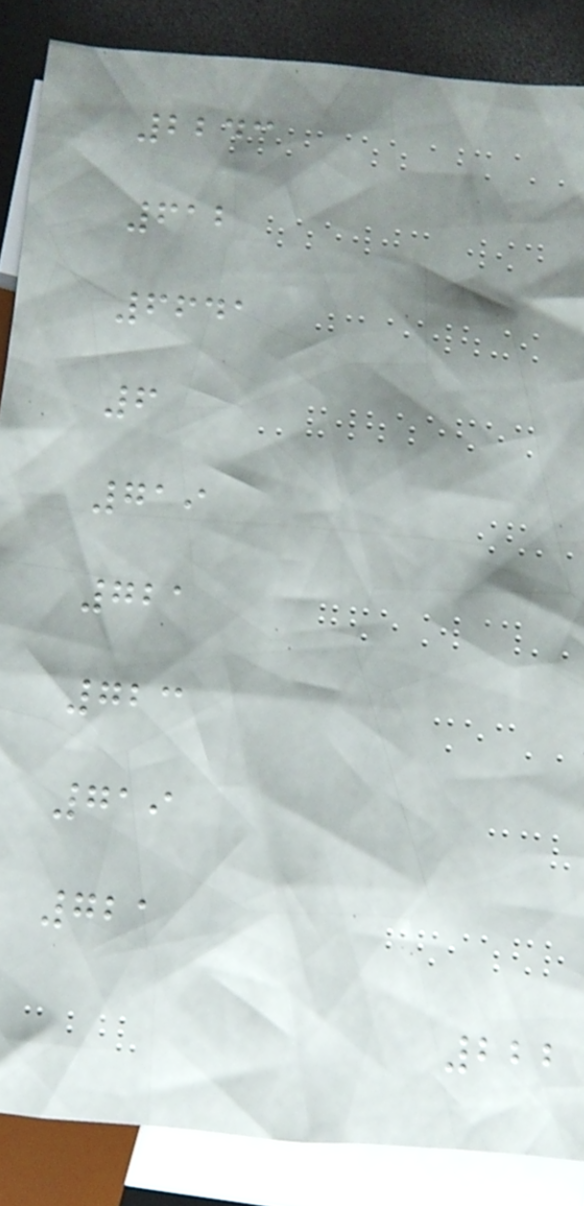2243
612
6641
6
719
721
723
719
721
222
